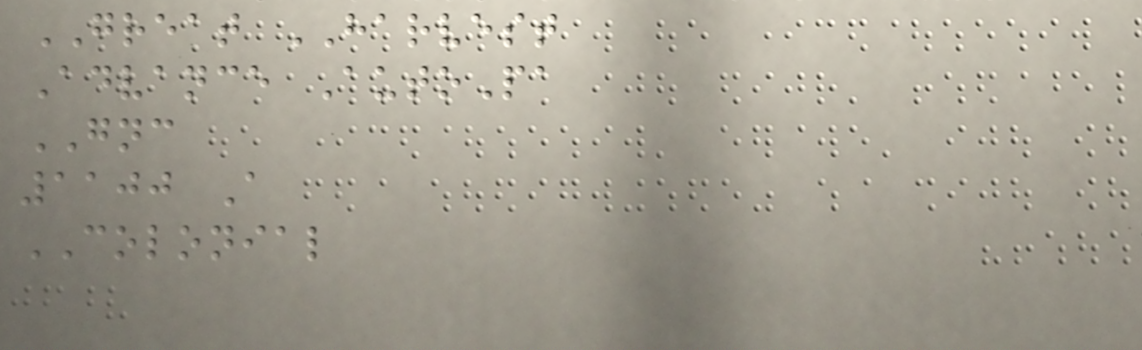GREAT HARVEST
Advance AutoPa
GNC
1100 A
COLONIAL
